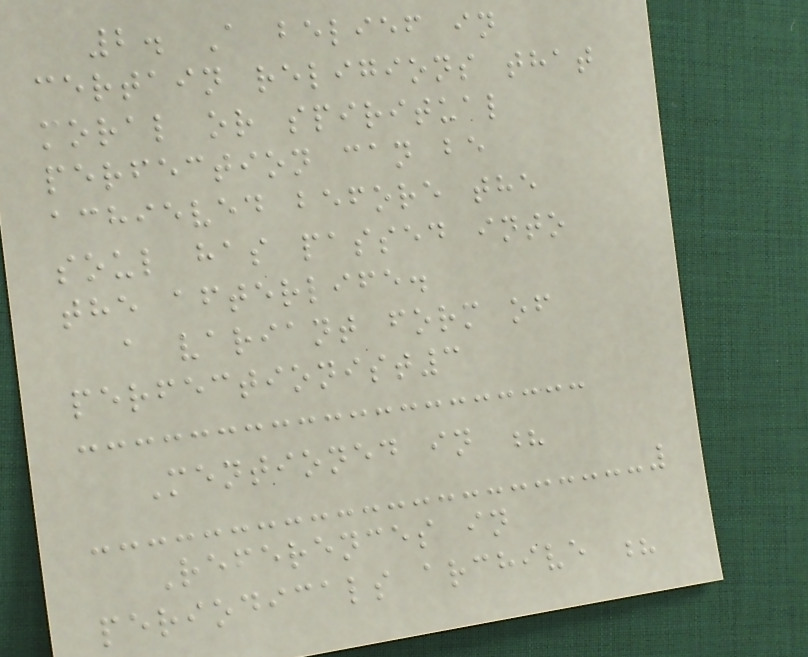2. A belief in
certain religions that
moral or spiritual
perfection can be
achieved before the
soul has passed into
the afterlife.
a variant form of
perfectionist3
Mentioned in ?
References in
periodicals archive ?
